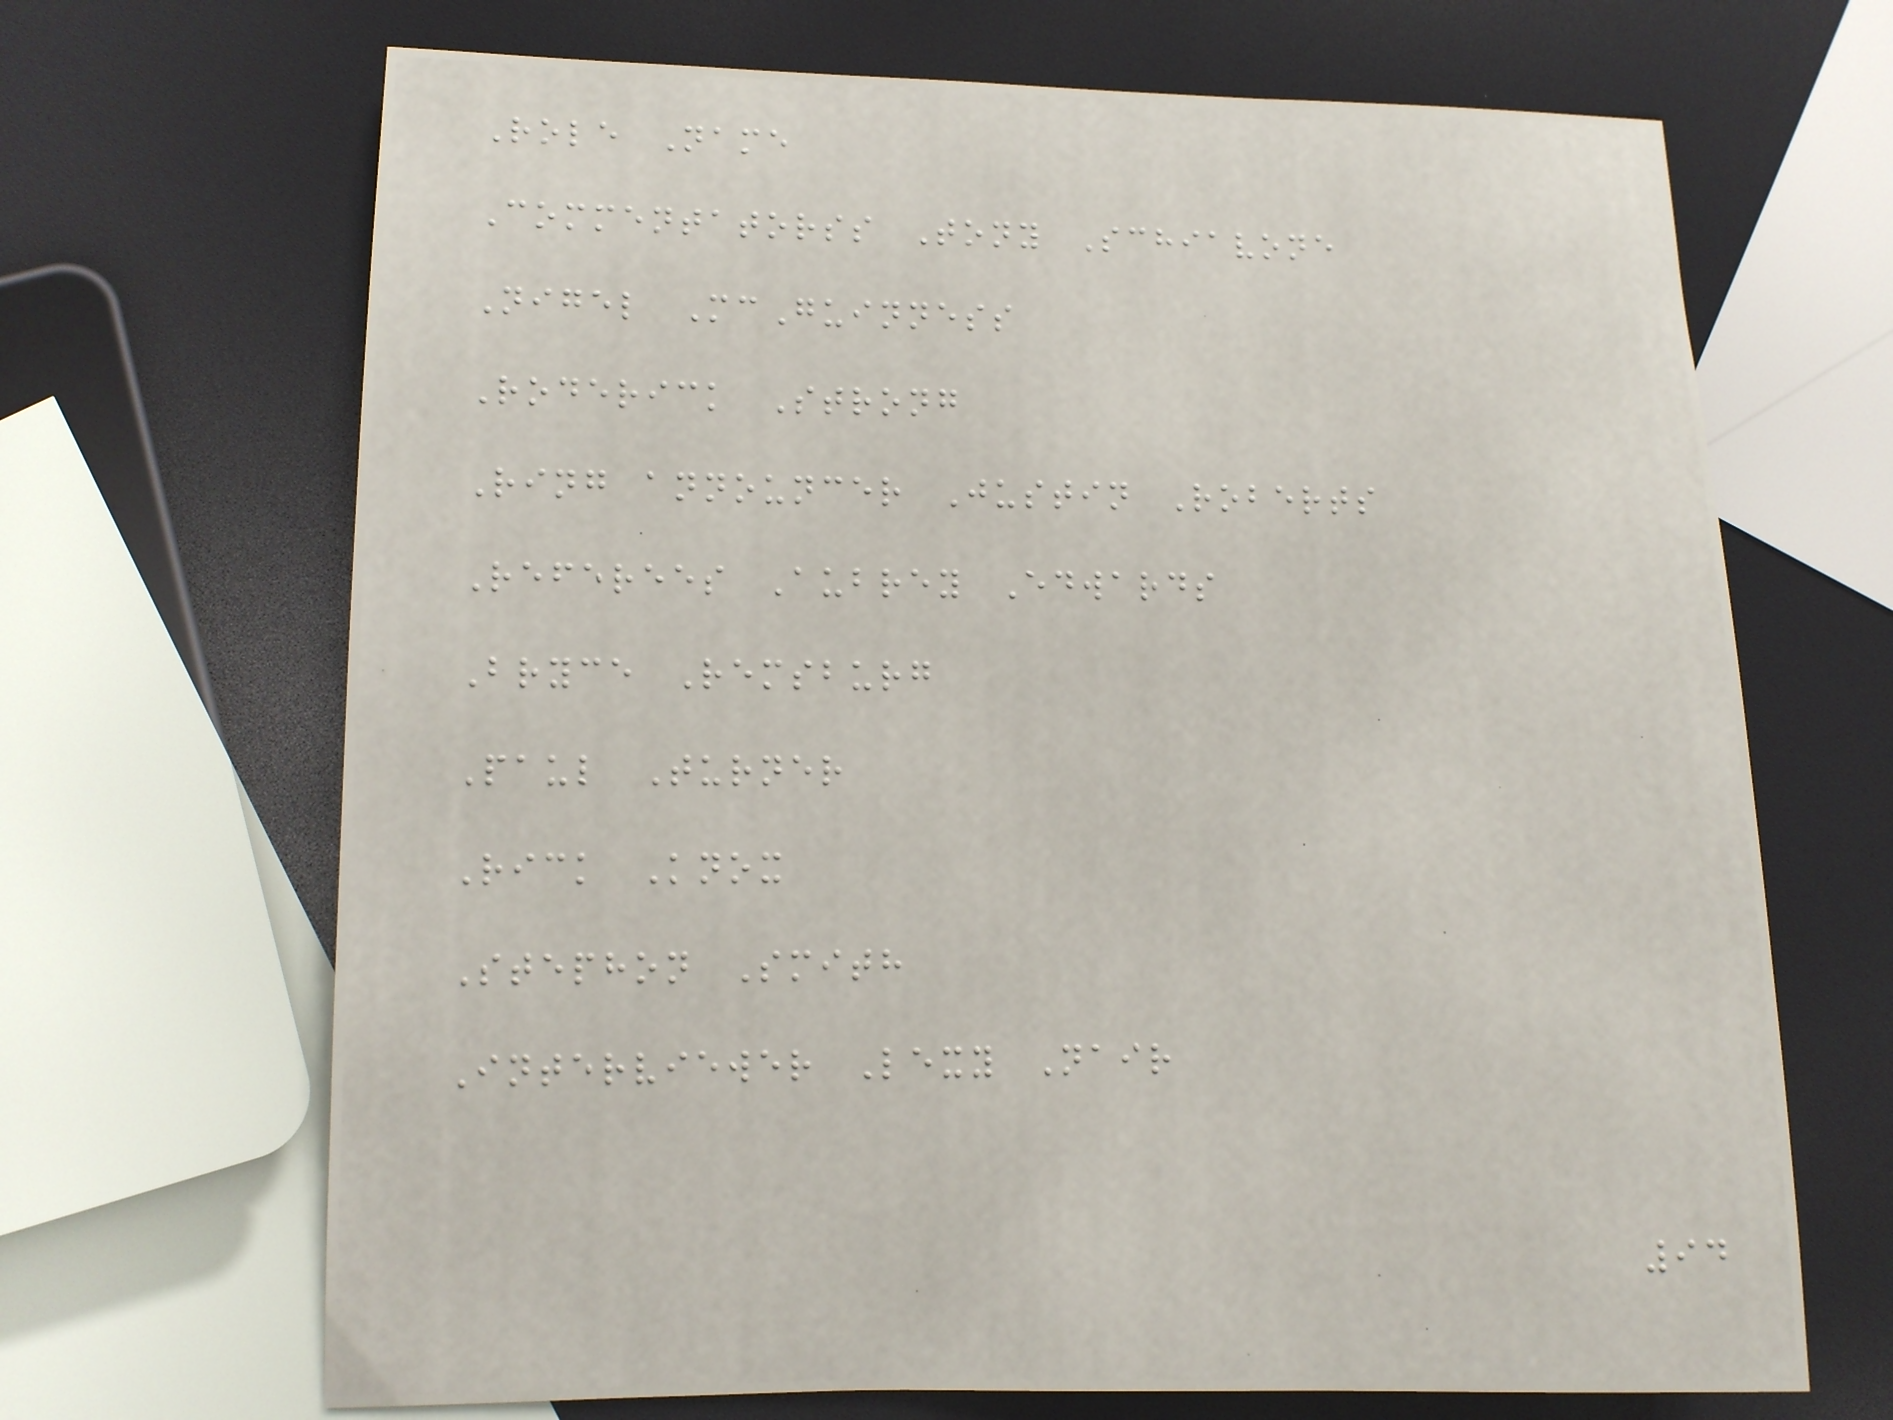Role Name
Commentatorss Tony Schiavone
Nigel McGuinness
Roderick Strong
Ring announcer Justin Roberts
Referees Aubrey Edwards
Bryce Remsburg
Paul Turner
Rick Knox
Stephon Smith
Interviewer Lexy Nair
94
